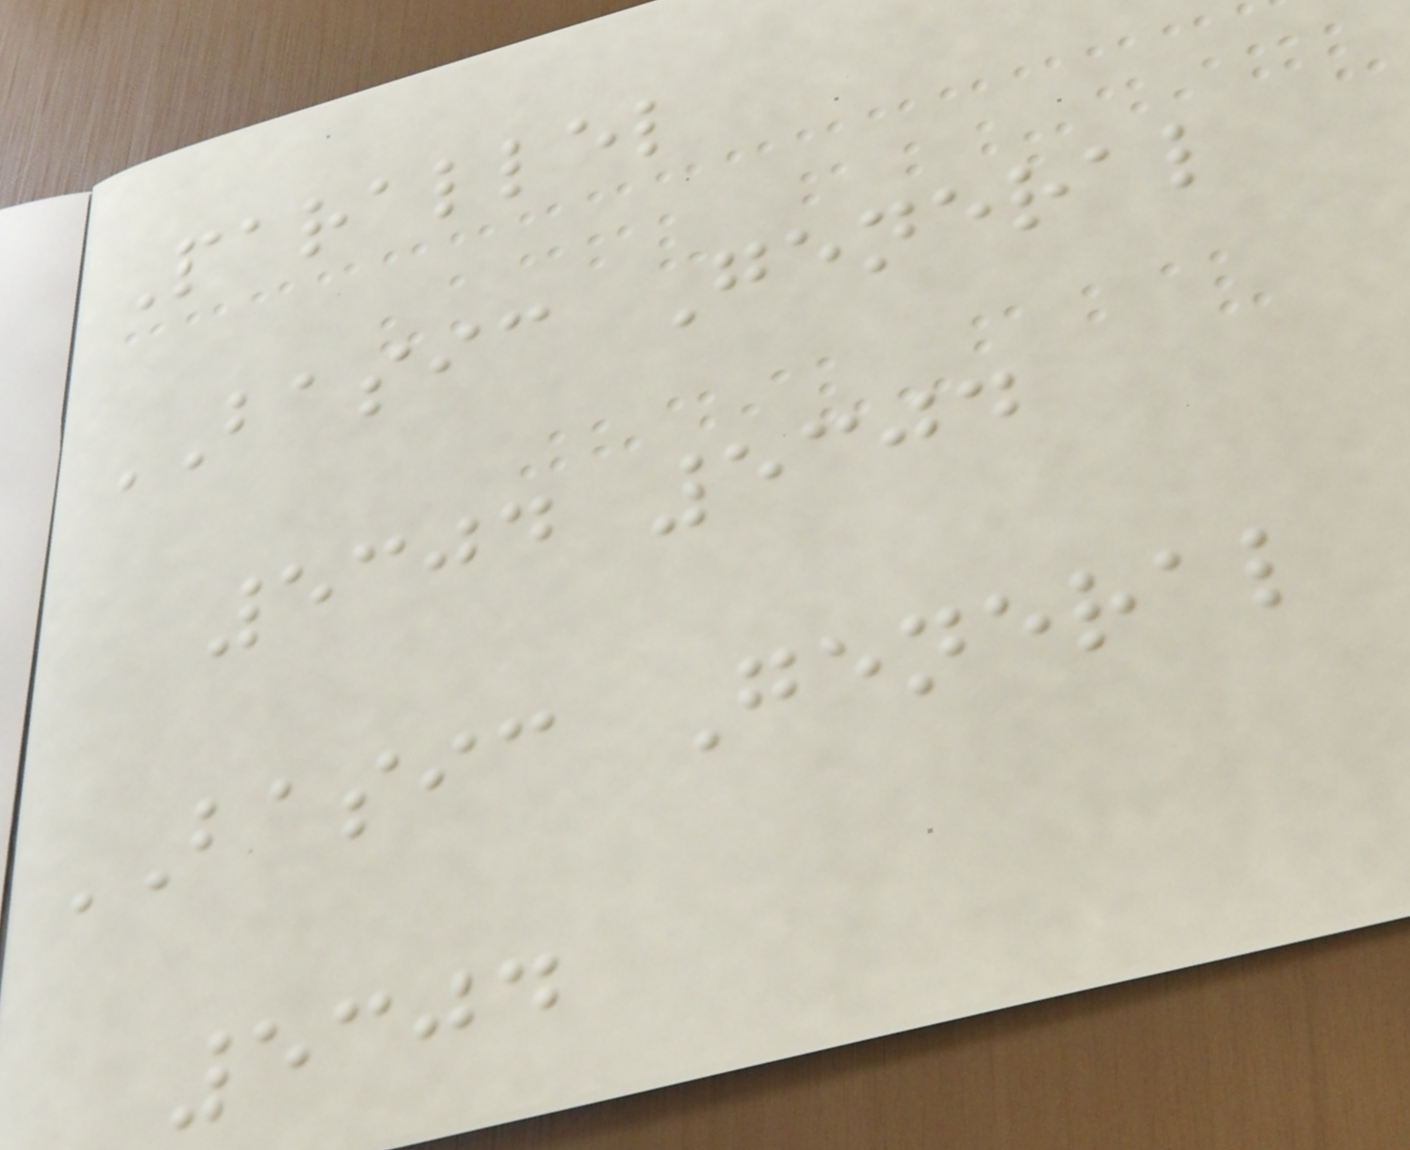Parallel
BASIC General
5304 5304
BASIC General
5304
